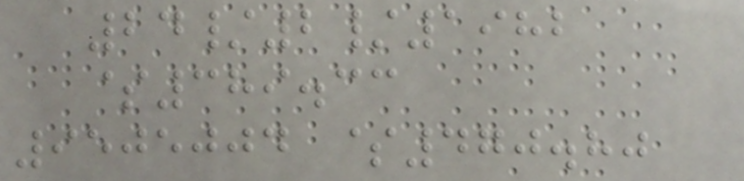24/2/1982
$389.33
9505004 $470.80
